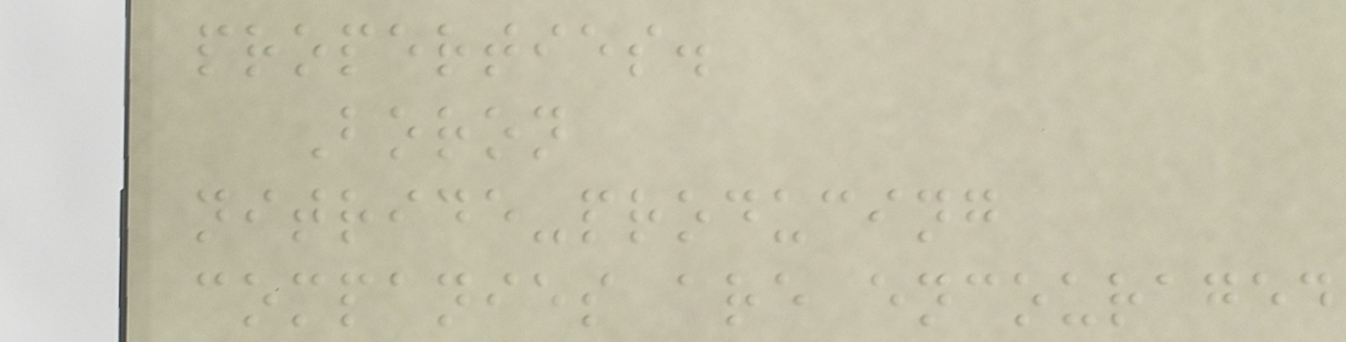properties.
Boron
nitride-producing
companies are encouraged
